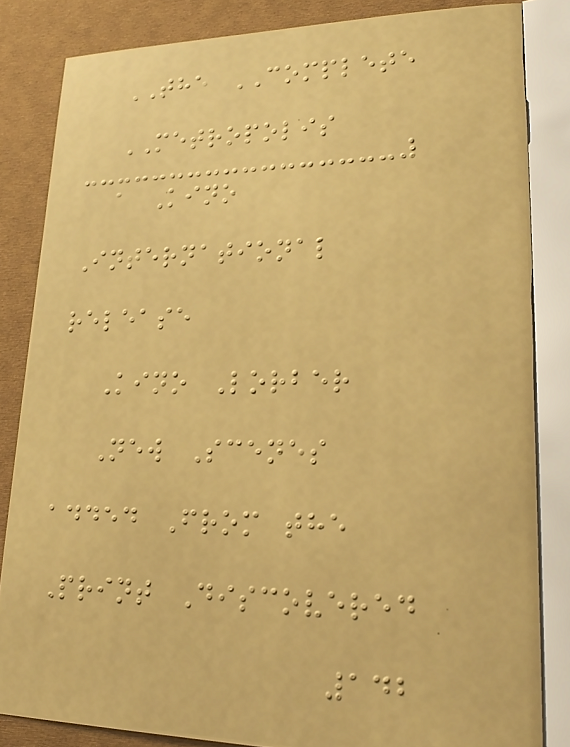THE COMPLETE
METROPOLIS
a Kino
International
release
Kino Lorber
New Scenes
added From the
Print Discovered
142
